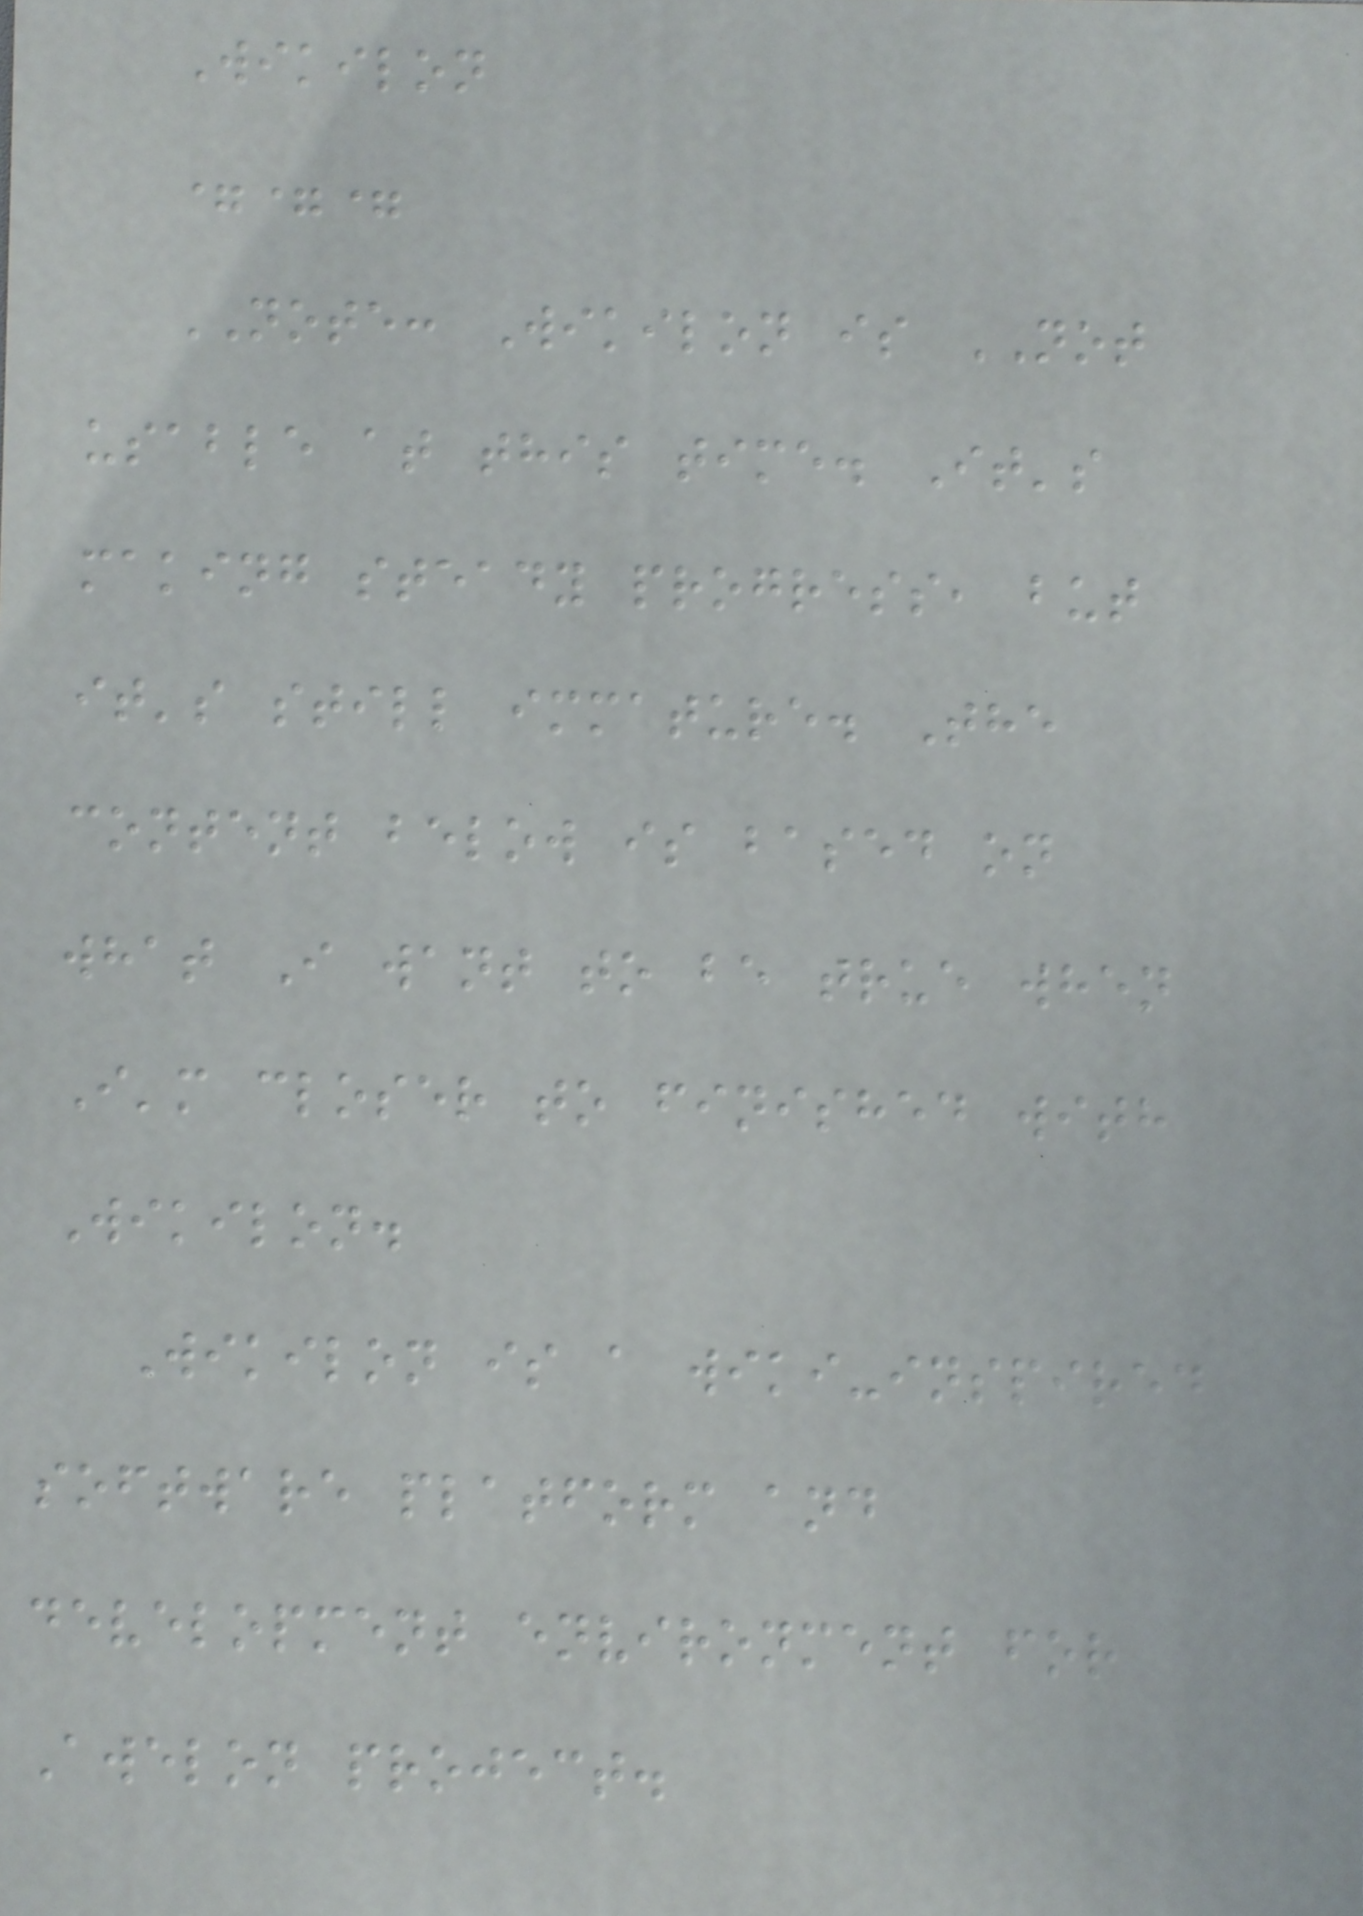Wikilon
===
NOTE: Wikilon is NOT
usable at this time. It's
making steady progress, but
it's still immature. The
content below is based on
what I want to be true when
I'm closer to finished with
Wikilon.
Wikilon is a wiki-inspired
software platform and
development environment for
Awelon project.
